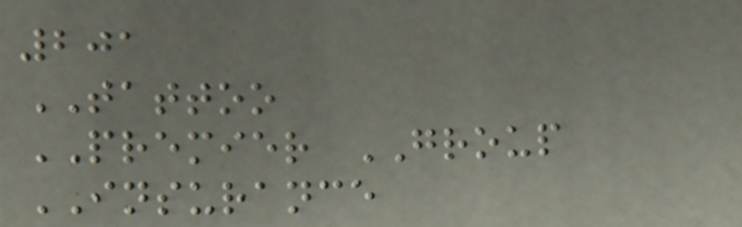201
TATTOO
PREMIER GROUP
INSURANCE
